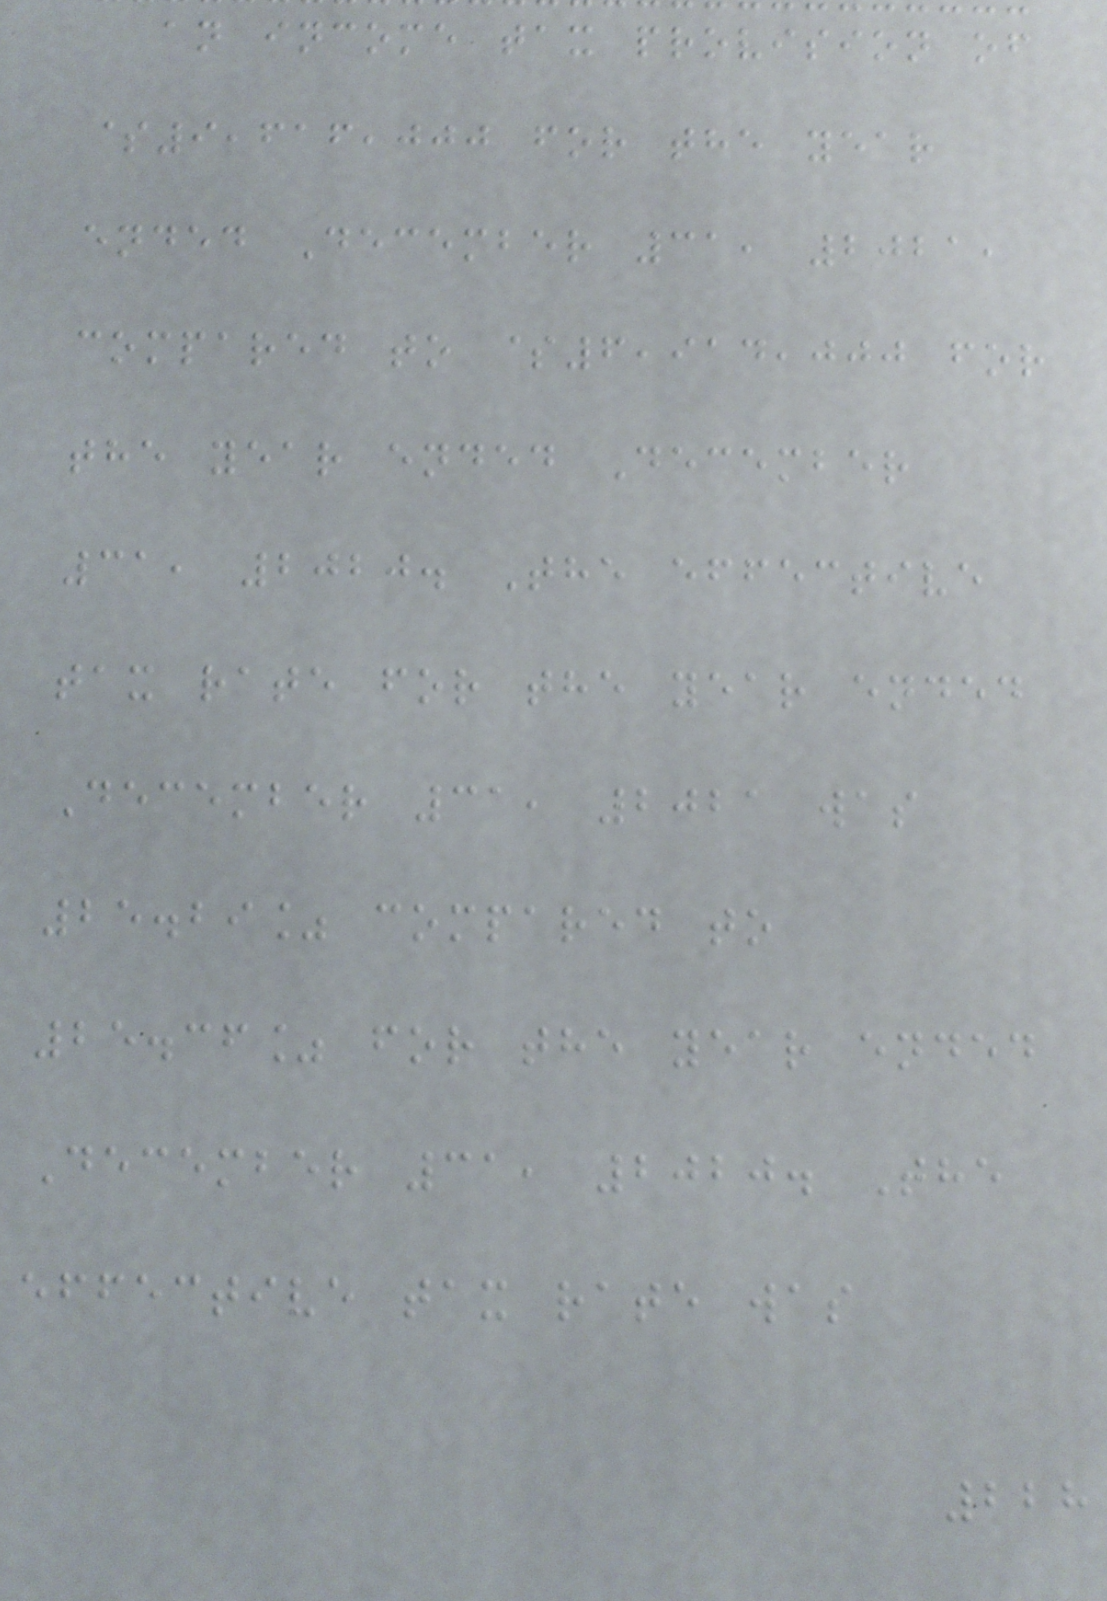an income tax provision of
$9,616,000 for the year
ended December 31, 2021,
compared to $6,914,000 for
the year ended December
31, 2020. The effective
tax rate for the year ended
December 31, 2021 was
25.29% compared to
25.36% for the year ended
December 31, 2020. The
effective tax rate was
228
